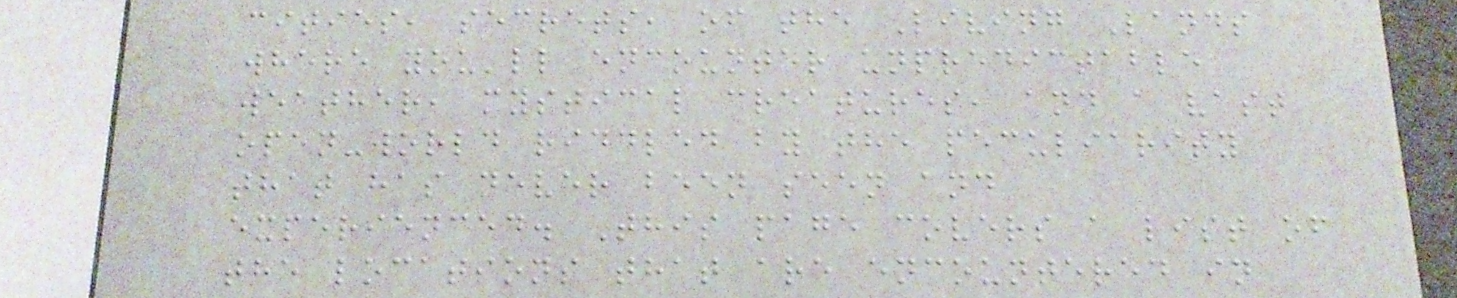cities, secrets, of the Living Lands
where you'll encounter unpredictable
weather, mystical creatures, and a vast
open-world riddled by the peculiarity
that has never been seen and
experienced. This page covers a list of
the locations that are encountered in
